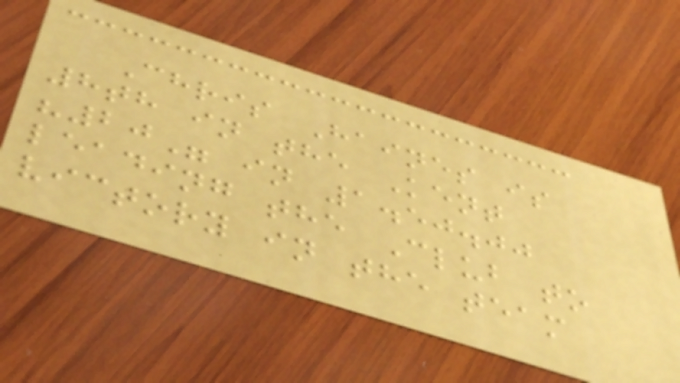Chris Haines is
8th in the Kent
"20" in 1.50.00
leading the Club to
victory in the team
